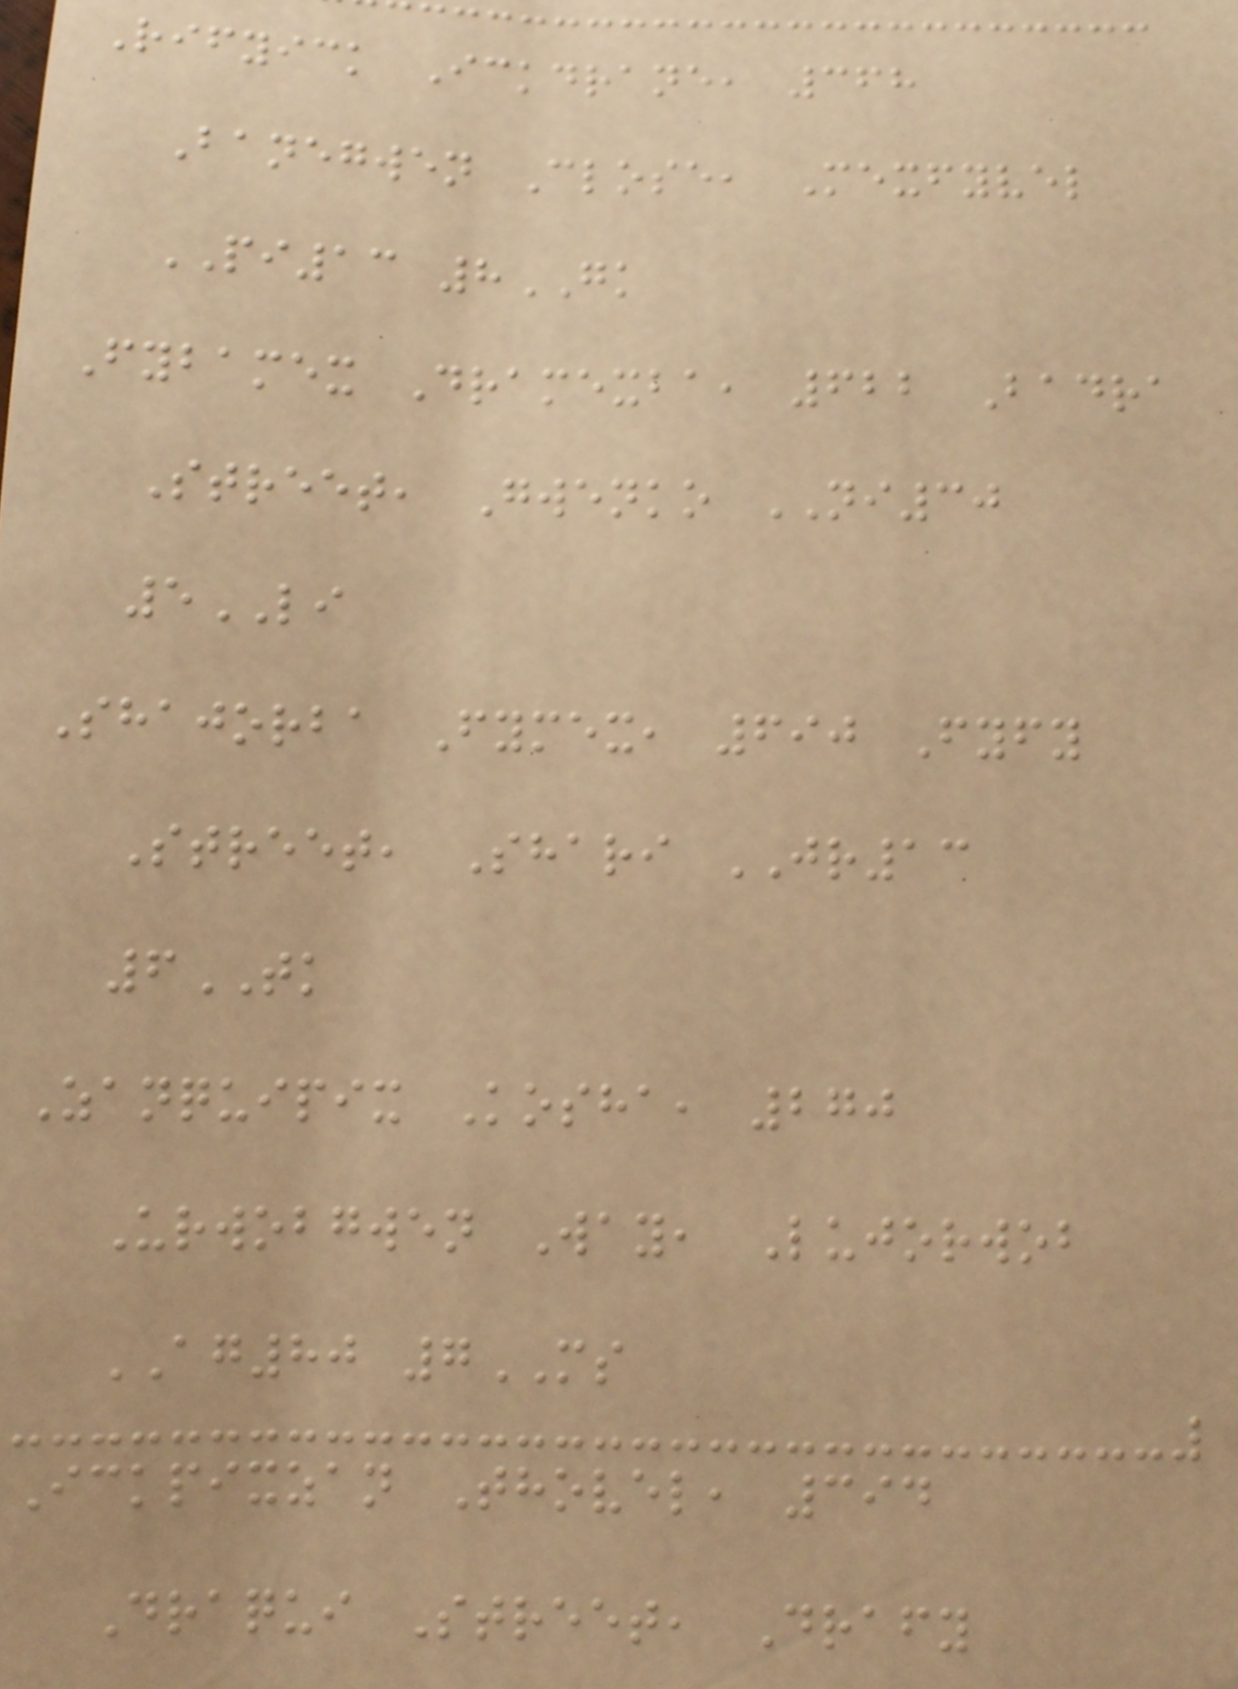Rifyick Ickdrane, 368
Banegwen Close, Mexfyvel
PI13 8GK
Fybamex Dramexba, 622 Badra
Street, Gwenko NI30
5LI
Shajorba Fymex, 690 Fyfy
Street, Shari JR13
6TK
Zanquipix Kosha, 270
Urwobgwen Way, Lujorwob
AG80 7MS
Ickpixzan Thovel, 394
Draqui Street, Drafy
